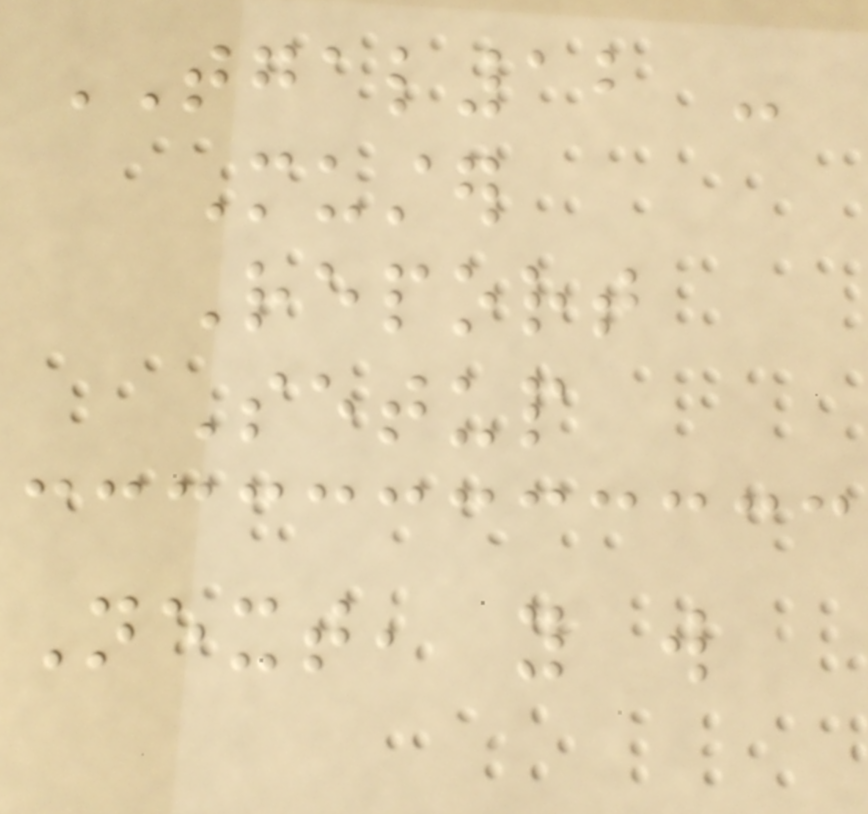TGAL12 -
Muster
Report
Setup
Next, you will
